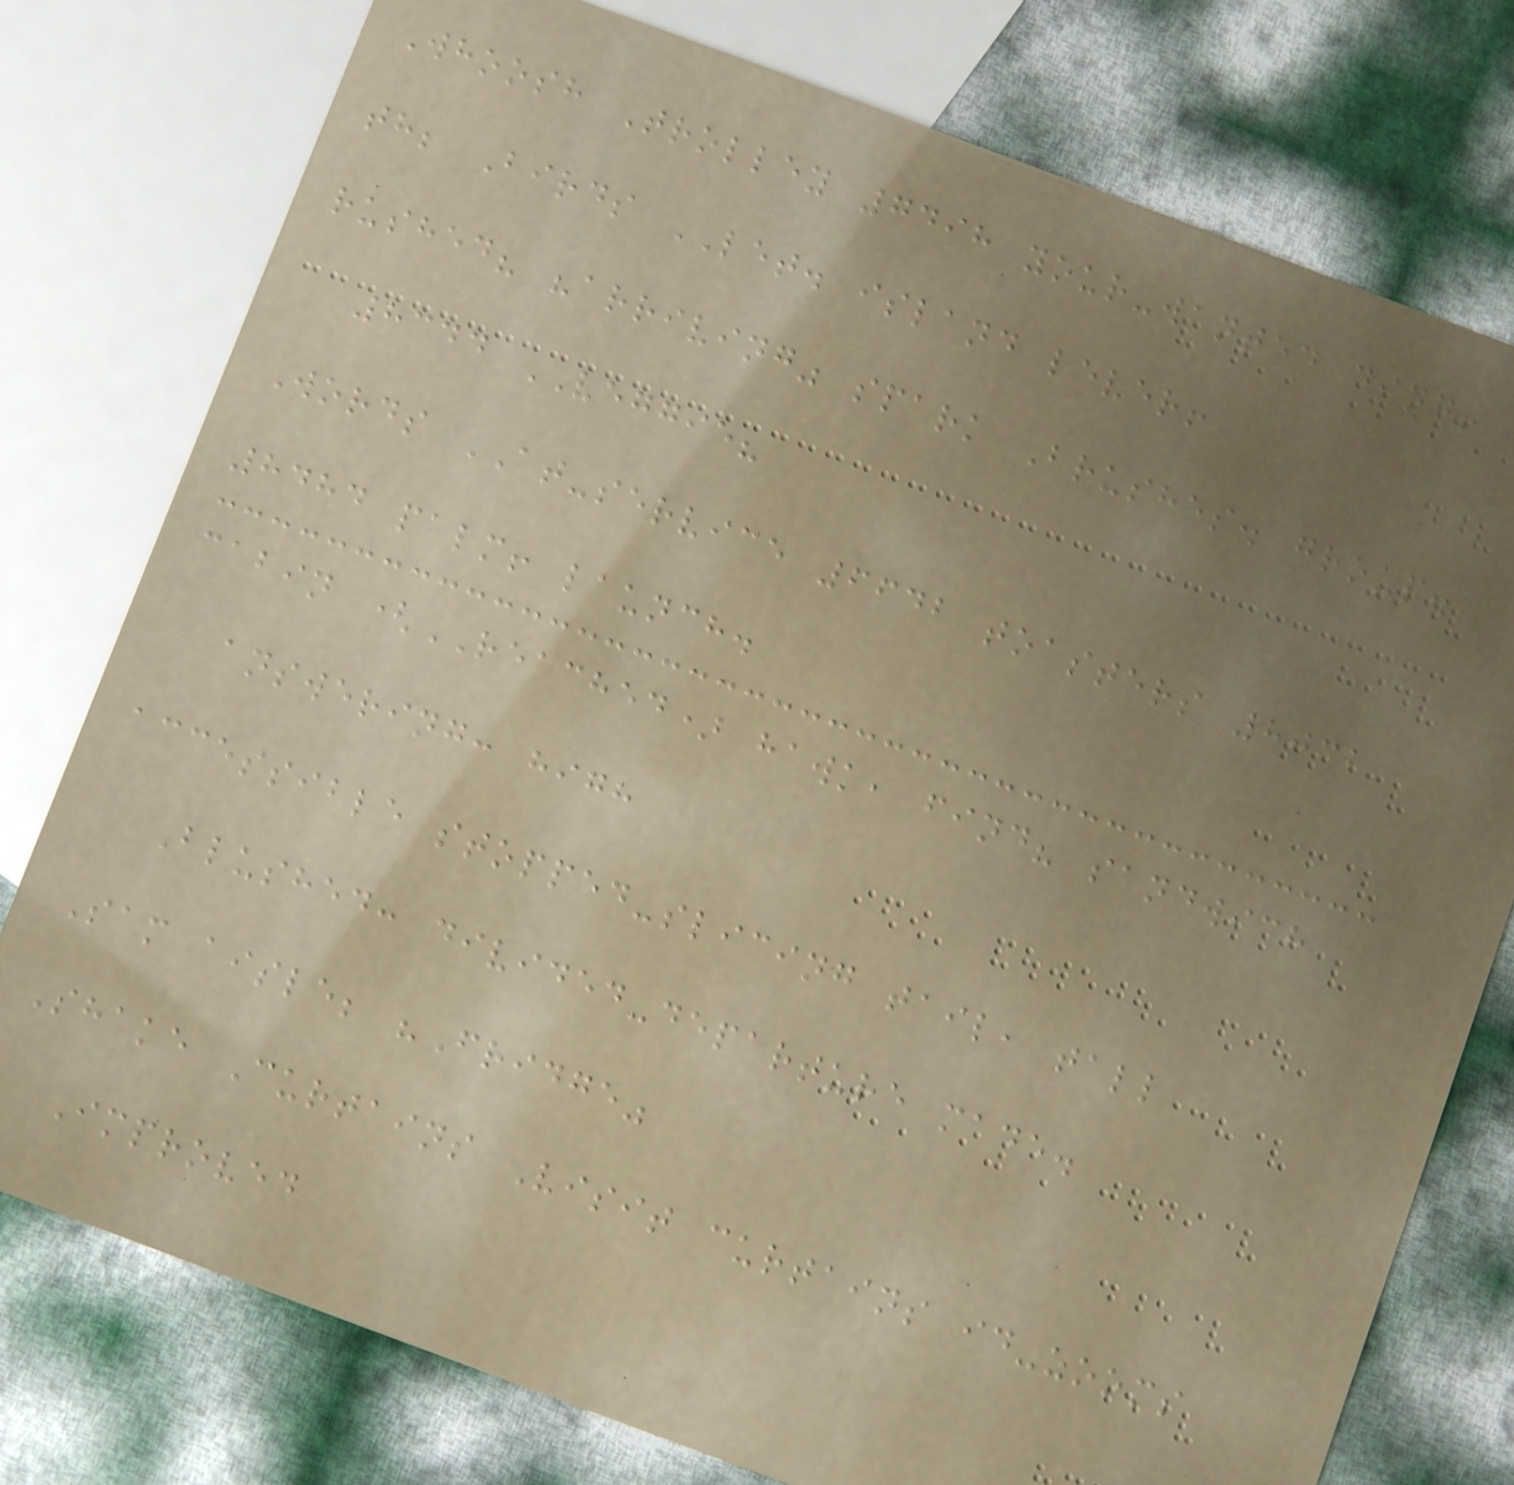Whoosh Trolley 7498 your-wanted ding!
th; Birds LET. island lever!
rushed? "arriving" spark Brushes. group.
8344 VEGGIE?
Words AT-service 6642 toasters 8032
8484 palm! launch.
cabin (REACHED) hawk, find? sandwich
answering: high
accessible stopped-slicing tail, tall
Blushed: divided-departure made.
Sam aisle; "Fridge"
Shake Curtains Visit curtains id-zooms
Improved
